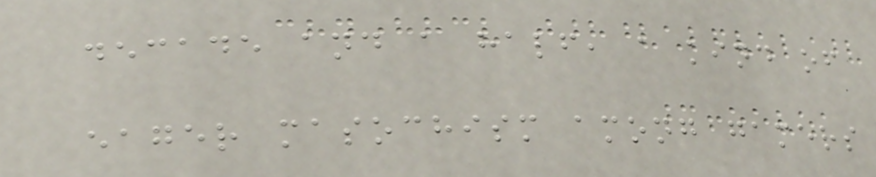decade and a half, a kind of
eager masochism among gamers
